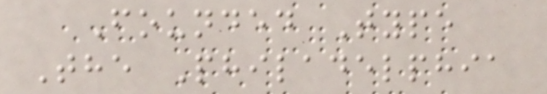Founded Type
The Philadelphia
